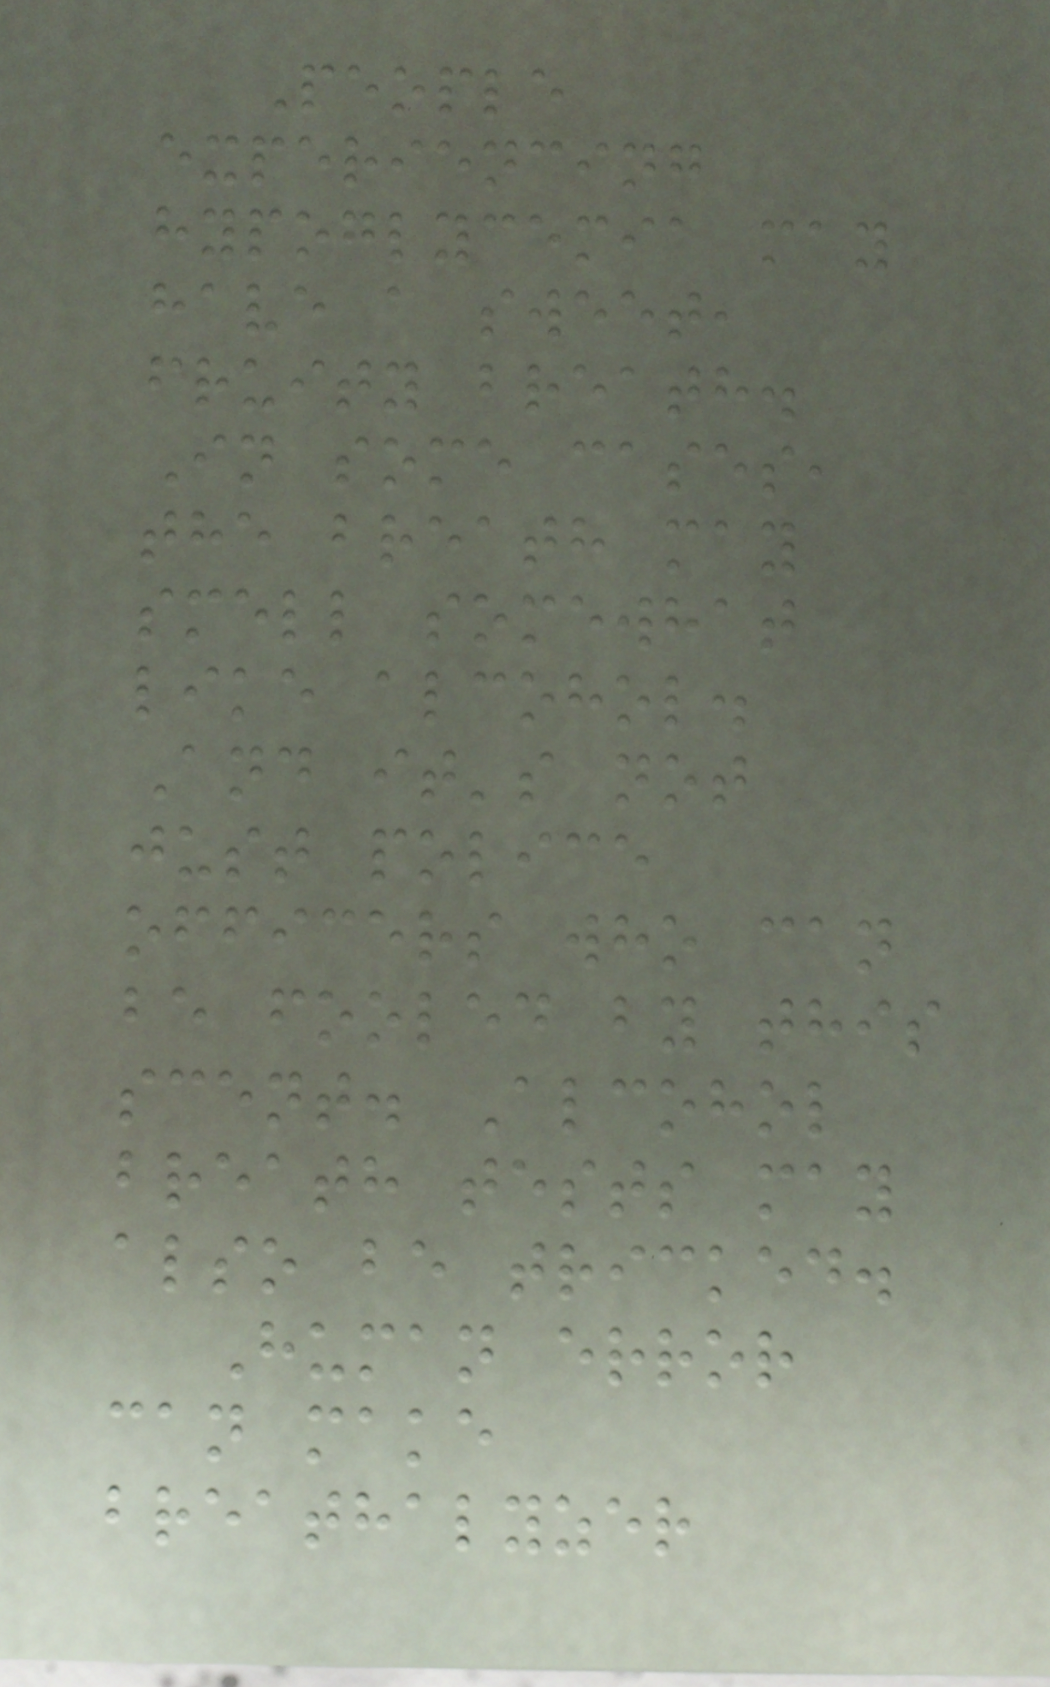People
experiencing
hypoglycemia may
have a sweet,
fruity breath.
In some cases,
the breath may
smell somewhat
like alcohol.
And it's not
just police
officers who can
be fooled by this
scent. Alcohol
breath tests may
also be tricked.
Human error
can make
breathalyzer
